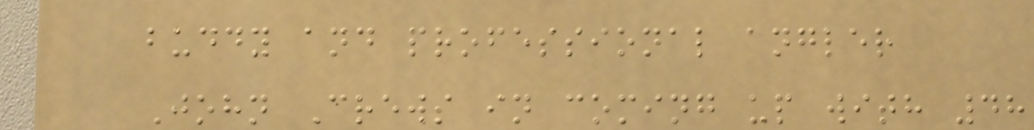buddy and professional angler
John Crews in coming up with 48
